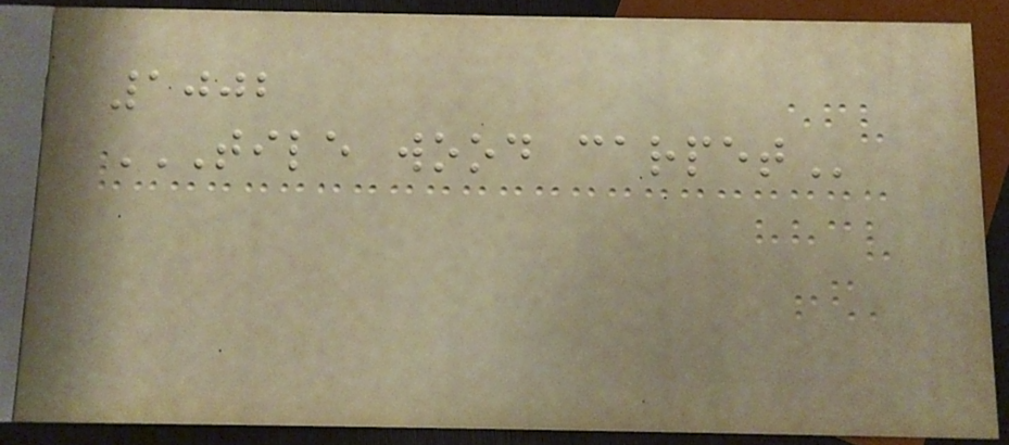1002
TILE WOOD CARPET
